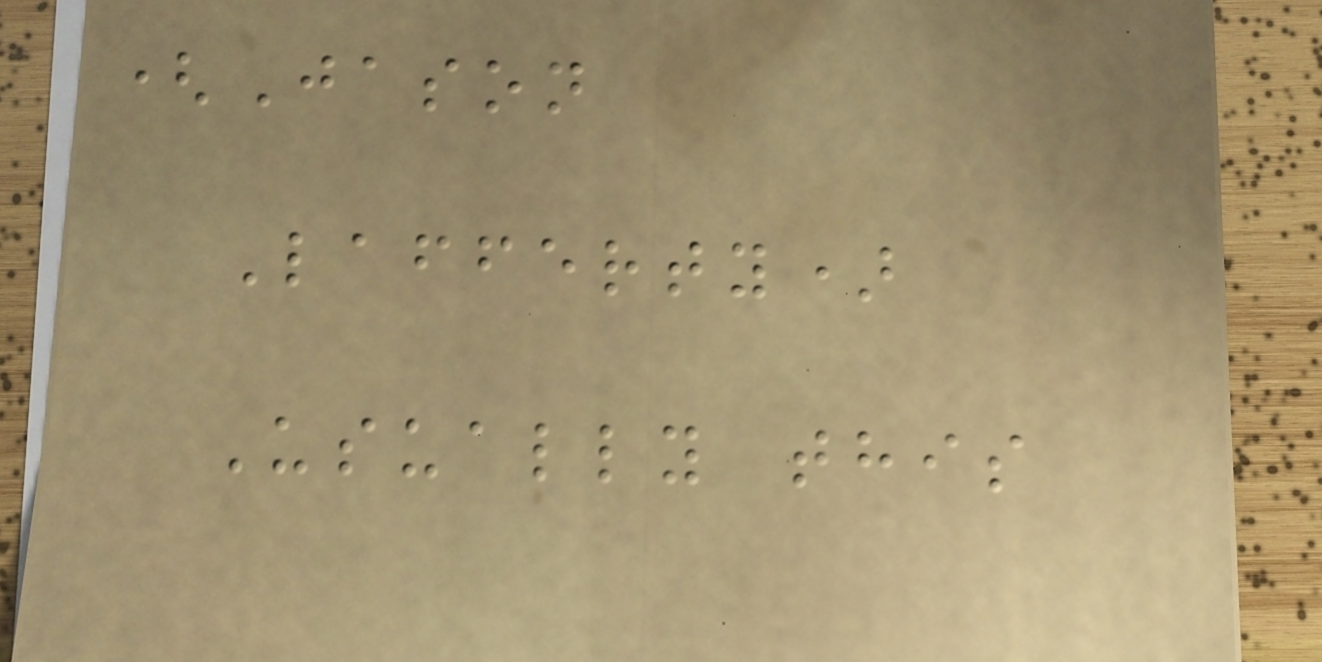(Jason
Lafferty)
Usually this
